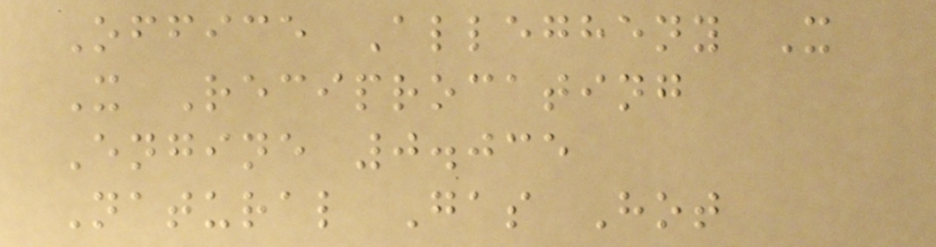Office Allegheny X
X Reciprocating
Engine 0.035
Natural Gas Hot
